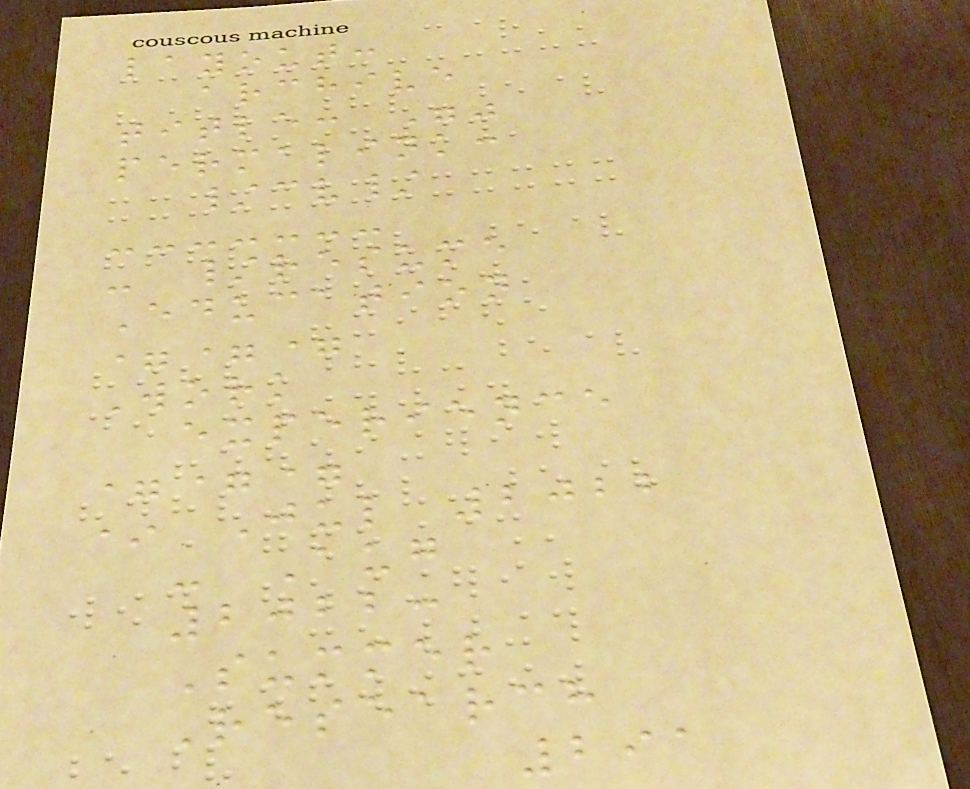layout:
archive
title: ""
permalink:
/cv/
- /resume
Education
===
Work
experience
===
* Jul 2022
- Aug
2022:
Summer
Research
291
